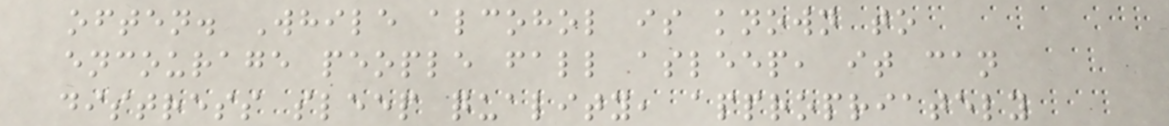often. While alcohol is known to
encourage people fall asleep, it can
distress sleep quality, appropriately
